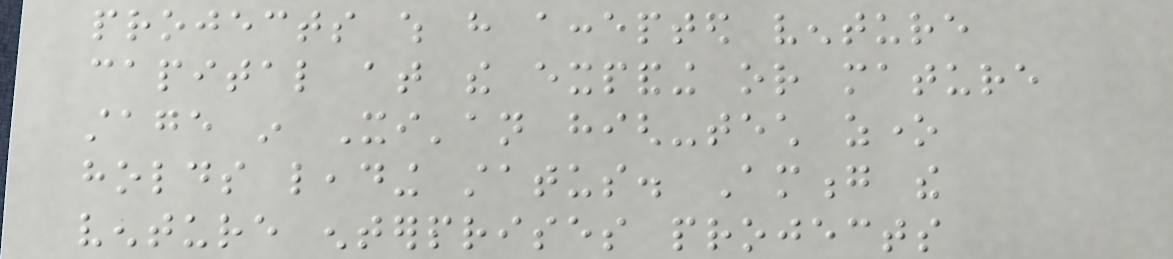projects which have accepted venture
capital at the expanding or mature
stage in Xi'an high-tech zone
holds leading status. Among the
venture enterprises projects
